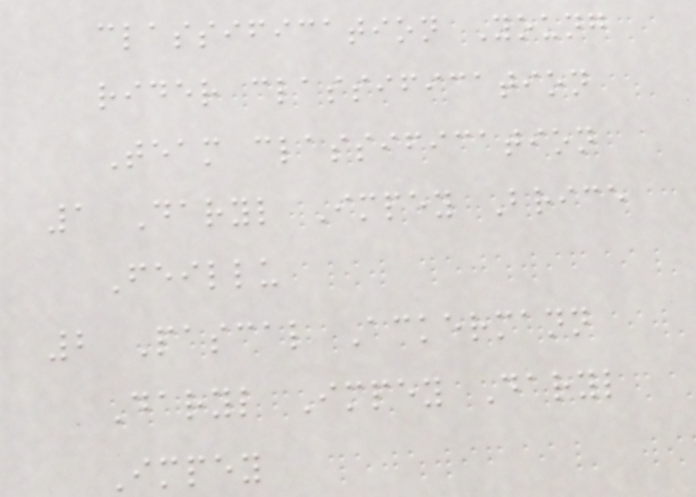classification Young
rider classification
Team classification
1 Daryl Impey Brice
Feillu
2 Pascal Ackermann
Daryl Impey Daryl
Impey
